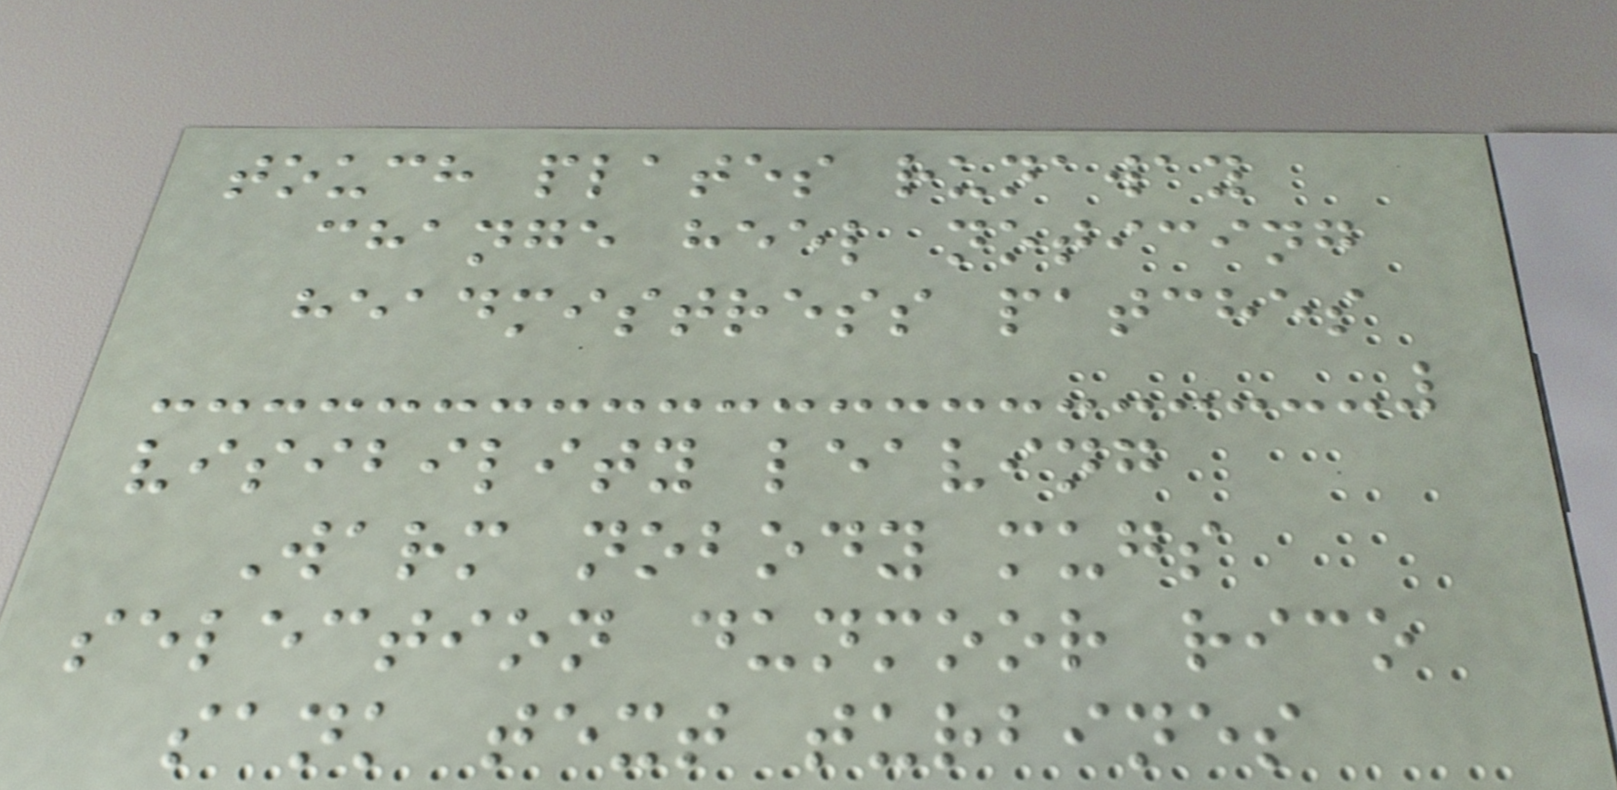touch plates runaway
change heel noticing
headmistress patches
visibility leaving
Warm nobody mugs
selection dunmoor rico
sank text turbines
